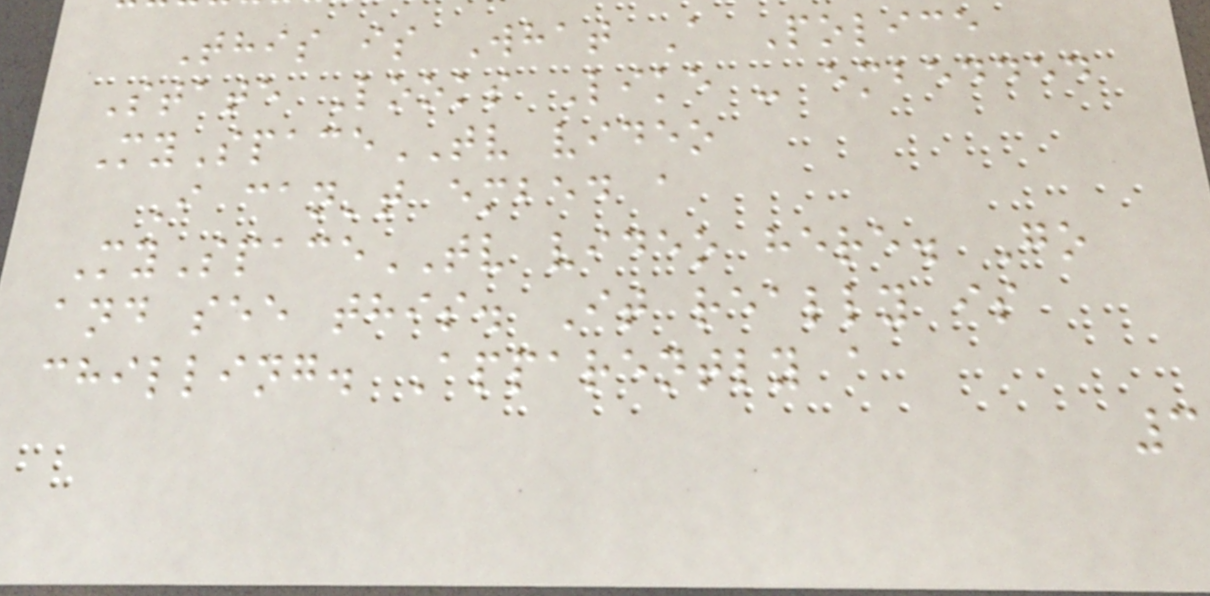This is What A Police
State Looks Like - embedded
MySpaceTV video
I can't embed a
MySpaceTV video here. Go
and see this. It really is
chilling. Apparently a
3
